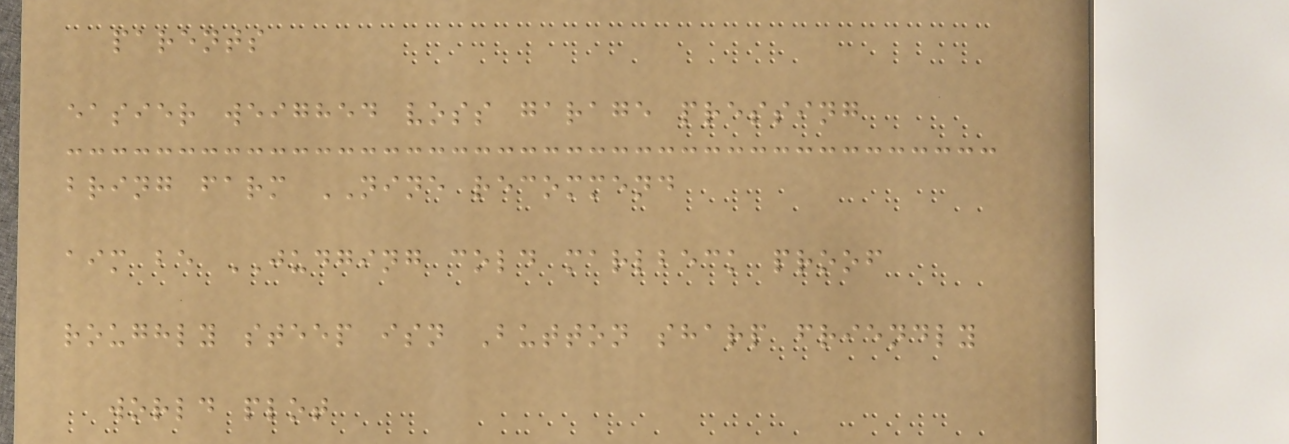parents
easier weighed voss garage pressing
bring farm NINE recommend
aim be JUDGING cold marlbeck proof
roughly steep isn Button sharp friendly
world plot
